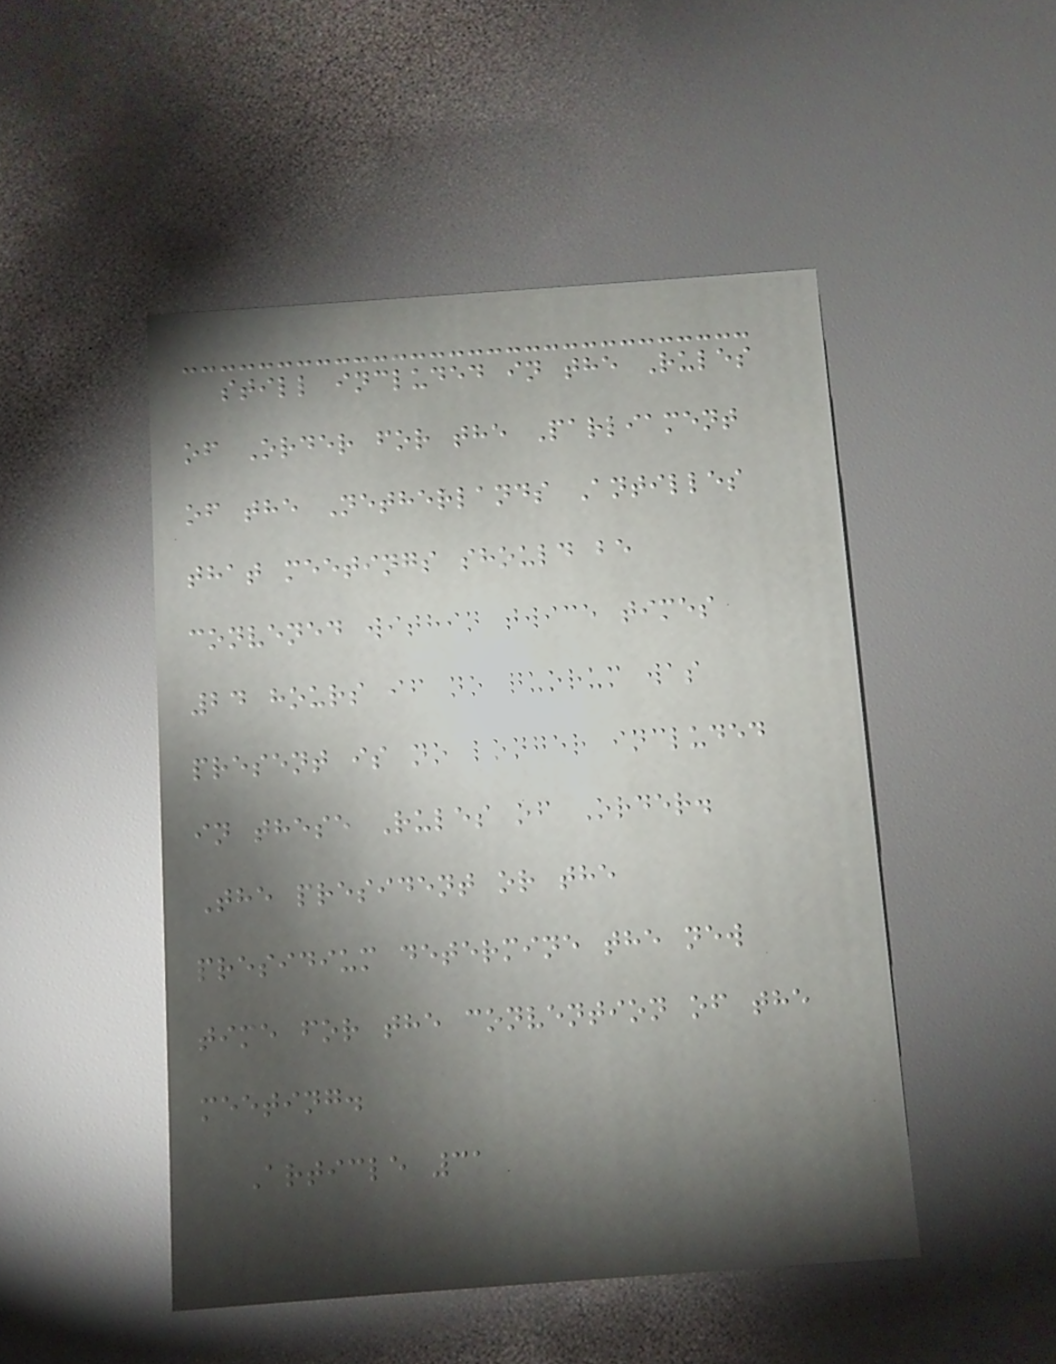still included in the Rules
of Order for the Parliament
of the Netherlands Antilles
that meetings should be
convened within twice times
24 hours if no quorum was
present is no longer included
in these Rules of Order.
The president or the
presidium determine the new
time for the convention of the
meeting.
Article 31
